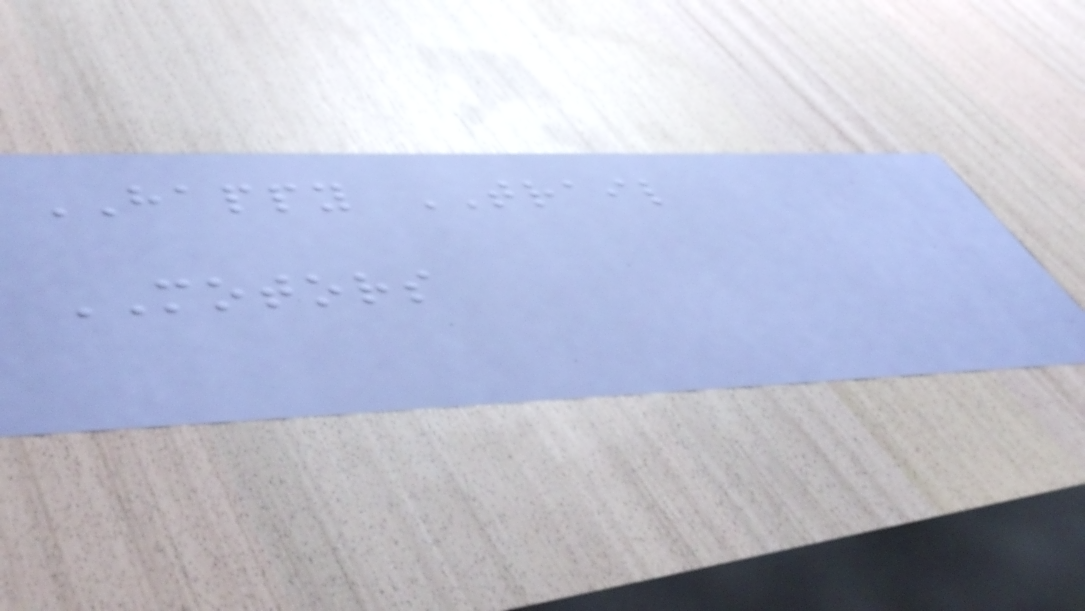HAPPY TRAIL
MOTORS
